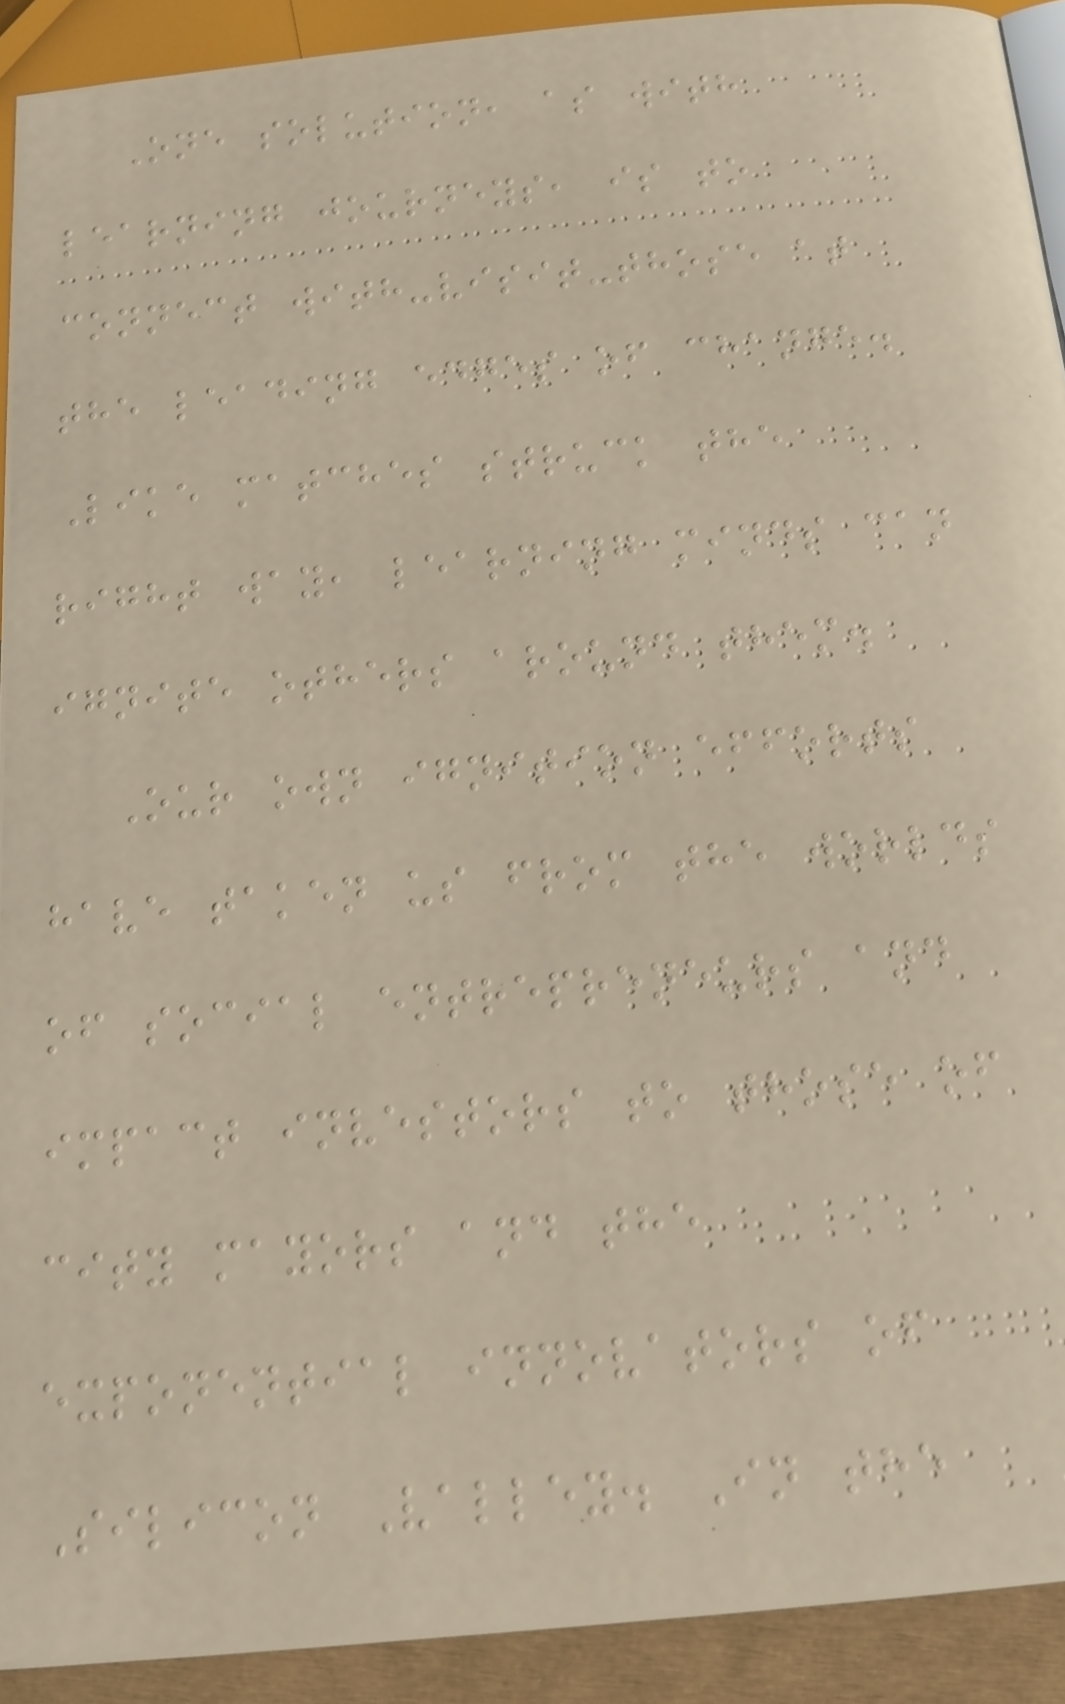One solution, as with
learning journeys, is to
connect with-visit-those at
the leading edges of change.
Like matches struck the
right way, learning minds can
ignite others around them.
Our own ignition efforts
have taken us from the worlds
of social entrepreneurs and
impact investors to those of
city mayors and the
exponential innovators of
Silicon Valley. In the
